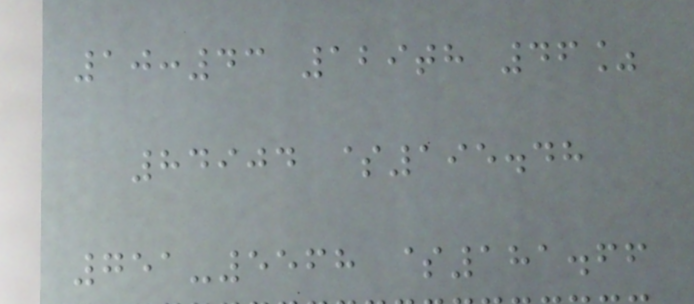10:43 129th 46%
84904 $195.48
751-5568 $181.66
